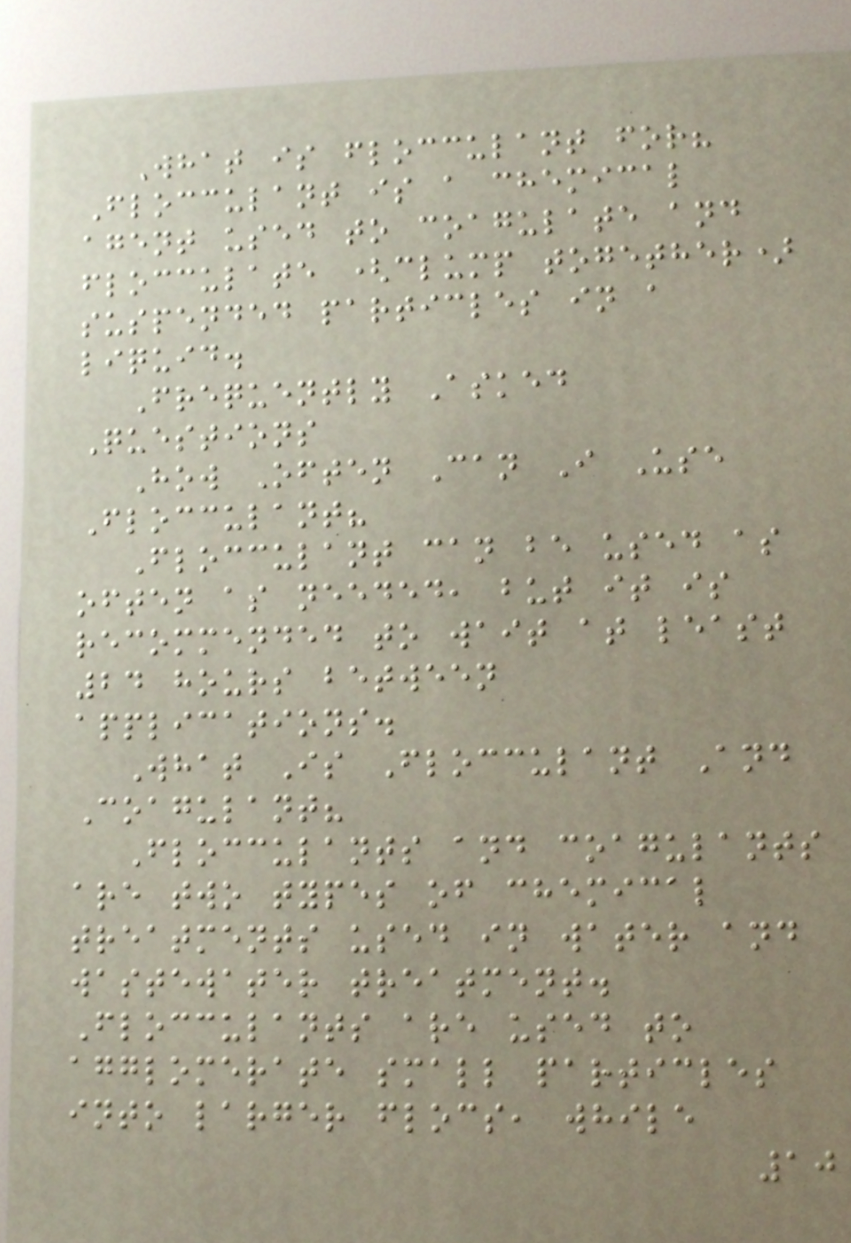What is flocculant for?
Flocculant is a chemical
agent used to coagulate and
flocculate (clump together)
suspended particles in a
liquid.
Frequently Asked
Questions
How Often Can I Use
Flocculant?
Flocculant can be used as
often as needed, but it is
recommended to wait at least
24 hours between
applications.
What Is Flocculant And
Coagulant?
Flocculants and coagulants
are two types of chemical
treatments used in water and
wastewater treatment.
Flocculants are used to
agglomerate small particles
into larger flocs, while
10
